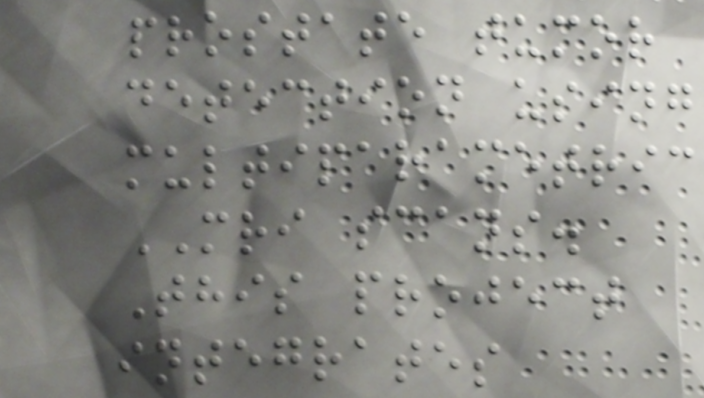prostate tumor
detection using
multiparametric
MRI scans.
This project
integrates
